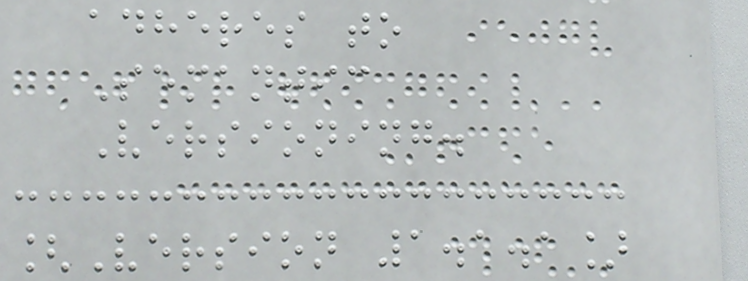adheres to
Semantic
Versioning.
[Version 1.1.1]
